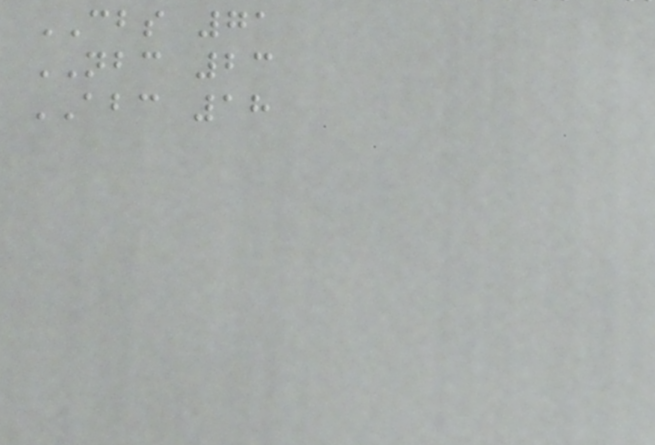CBS 71
NBC 23
ABC 18
